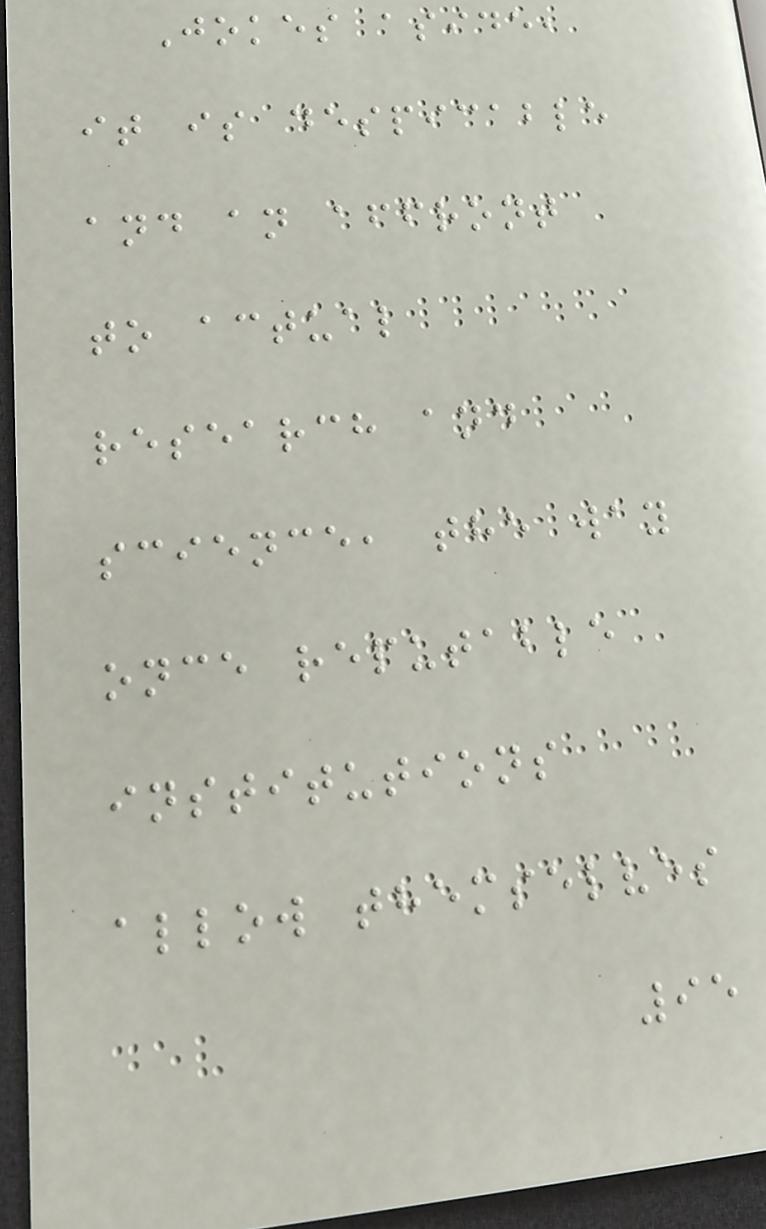Jokes aside,
it is despicable
and an affront
to actual
research and
science, the way
once reputable
institutions
allow themselves
95
